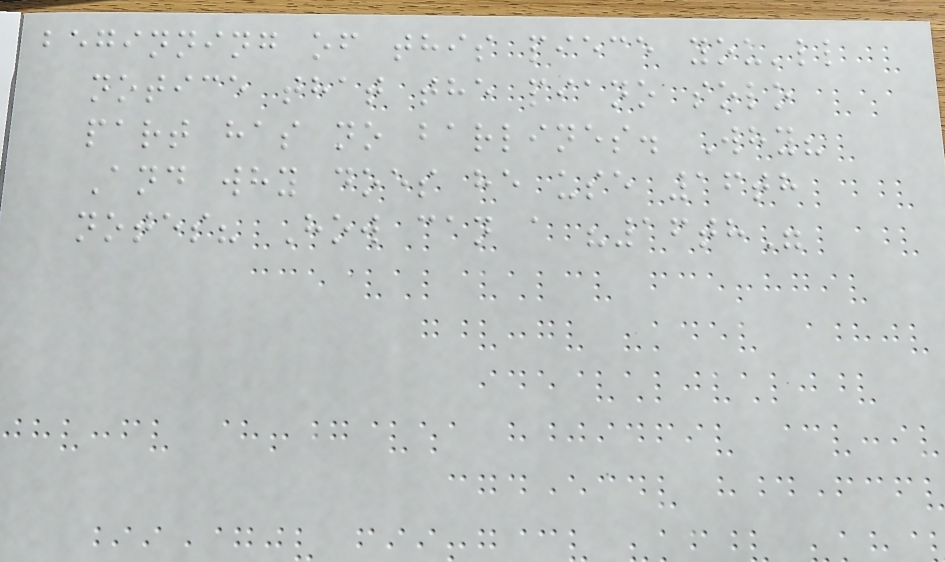beginning of this piece you'll
notice that the piano solo
part has no barlines. Why?
And why does he use 16th
notes? How can a "16th"
